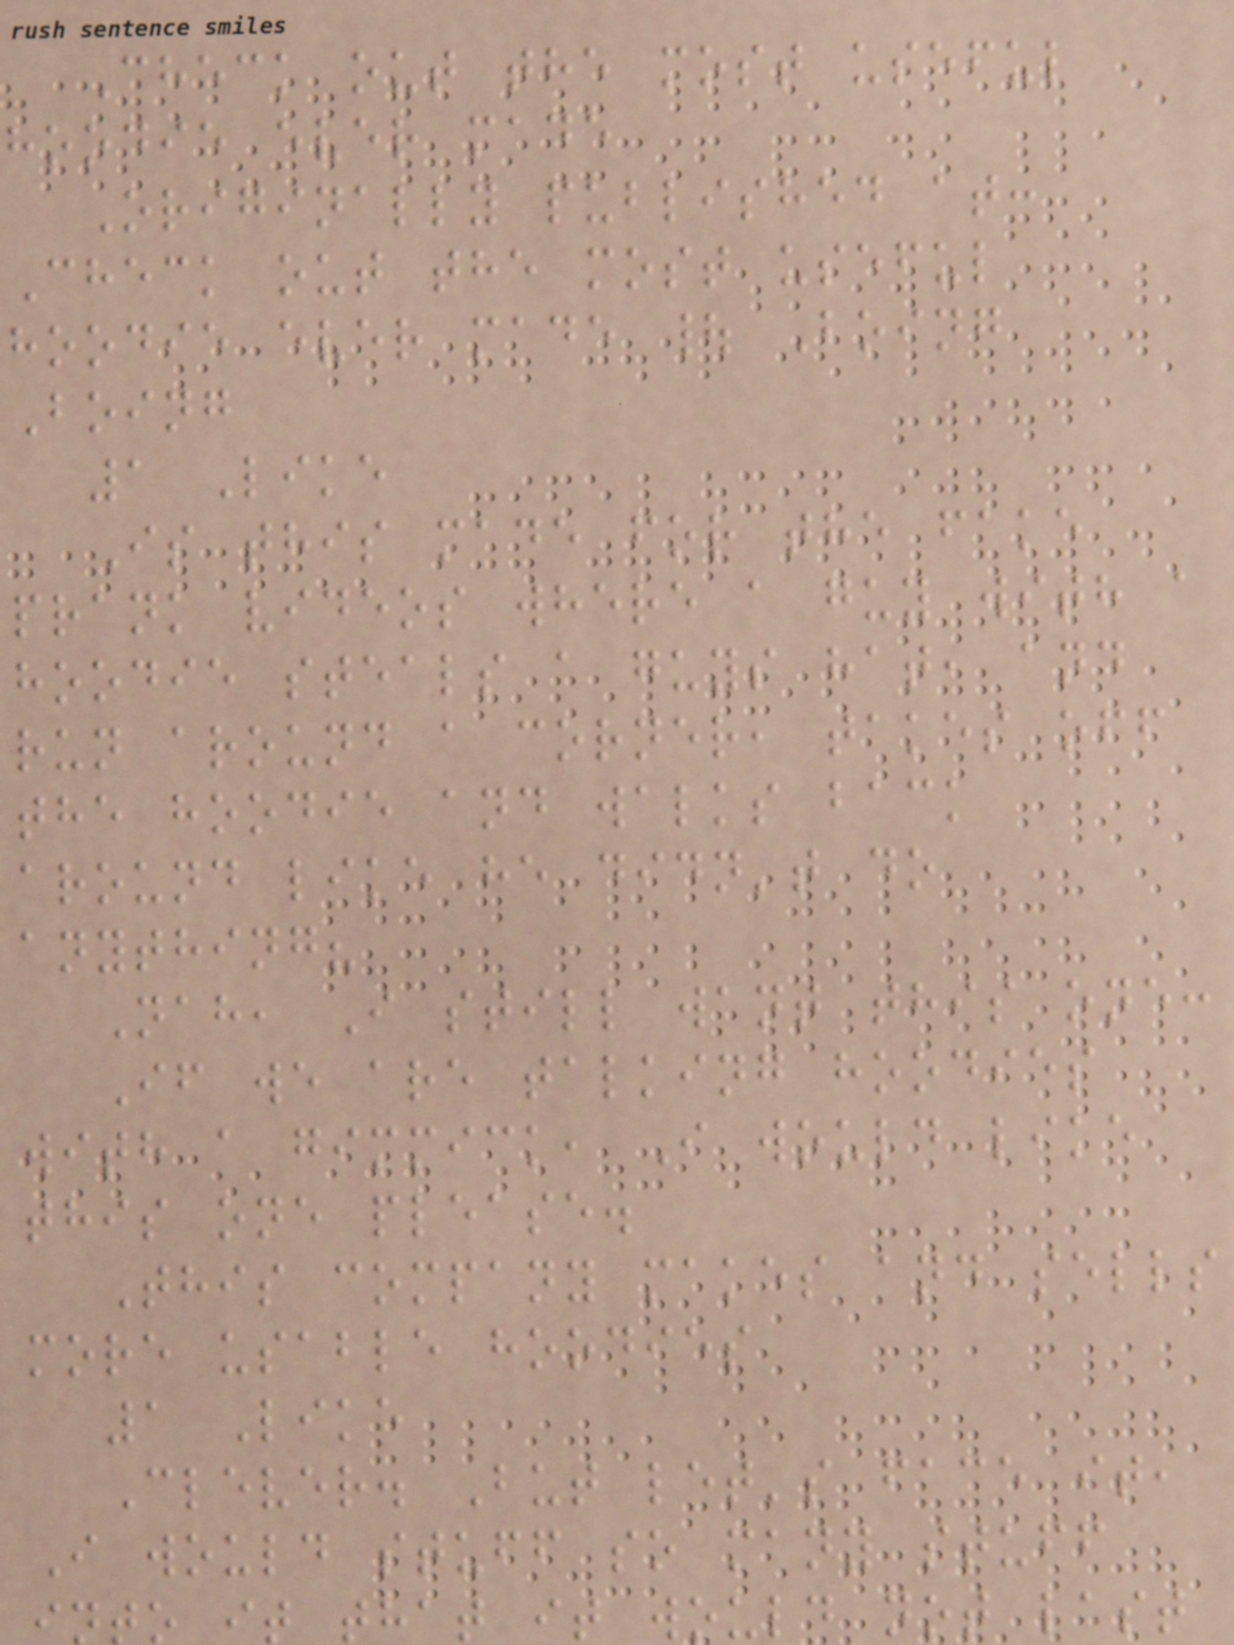Check out the most useful
hoodie ever made
Originally published at:
Check out the most useful
hoodie ever made | Boing
Boing
1 Like
Is this made for the fake
prank videos where a guy with a
hoodie steals a guys hat, and
run around a corner, takes off
the hoodie and walks back
around like he didn't do
anything?
Nah, I still want this one:
If we are talking hoodies
with a gimmick, I would like
this one please.
This company makes and sells
more usable hoodies
1 Like
Clever. But let's face it,
I would stuff so many stuff
it that it would not last
